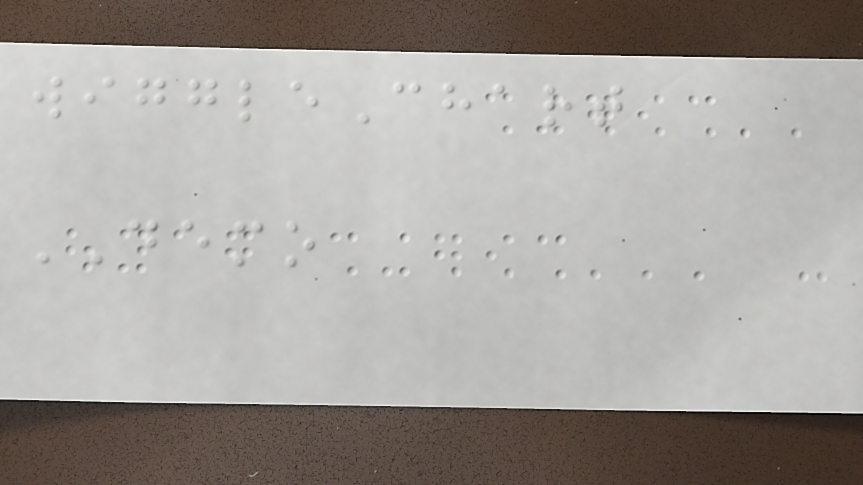wiggleChart
DEMO
